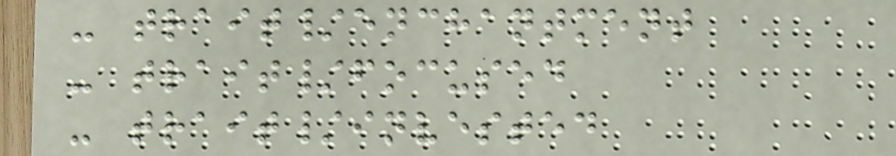- trait/enchantment
- trait/focused
- trait/invested
